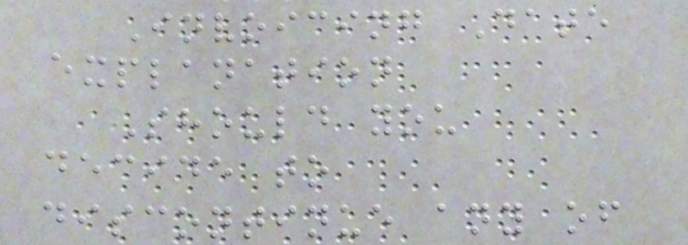Invoicing Date
explanation
Should you
decide to
discontinue any of
